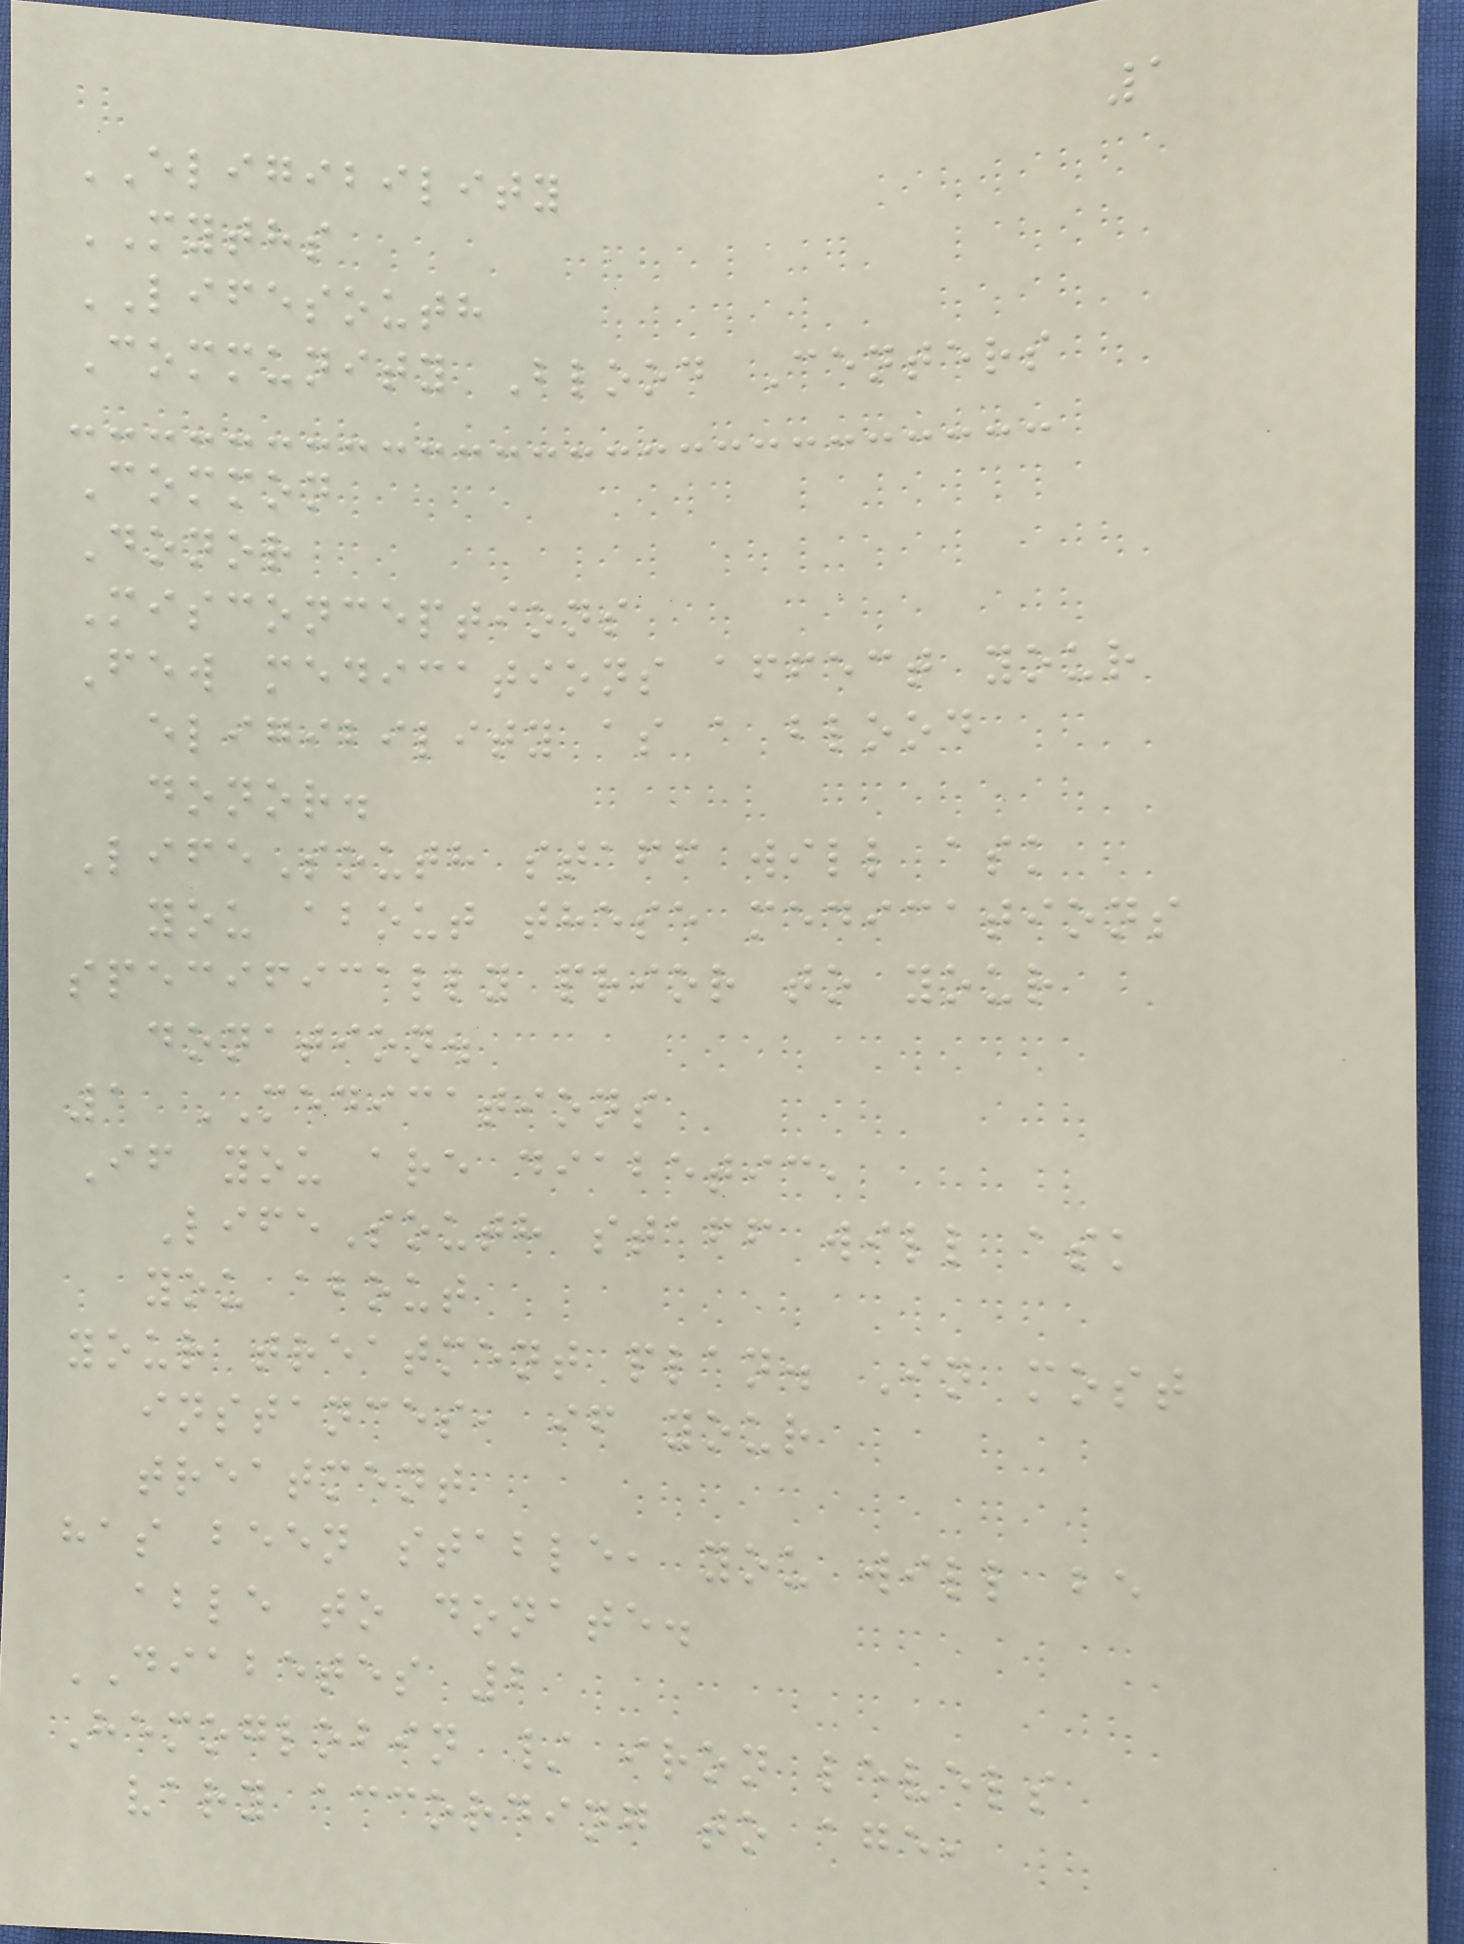1
ELIGIBILITY
MYTHS
LIFESOUTH
Community Blood Centers
Common
Donor
Misconceptions
Few medications affect your
eligibility as a blood
donor.
LifeSouth staff will ask
you about these medications
specifically prior to your
donation.
1 MEDICATIONS
If you are diabetic,
LifeSouth staff will ask
you about
your treatment plan. In most
instances, if your
treatment
has been stable, you will be
able to donate.
DIABETES 2
Hemoglobin / iron levels
vary according to age,
